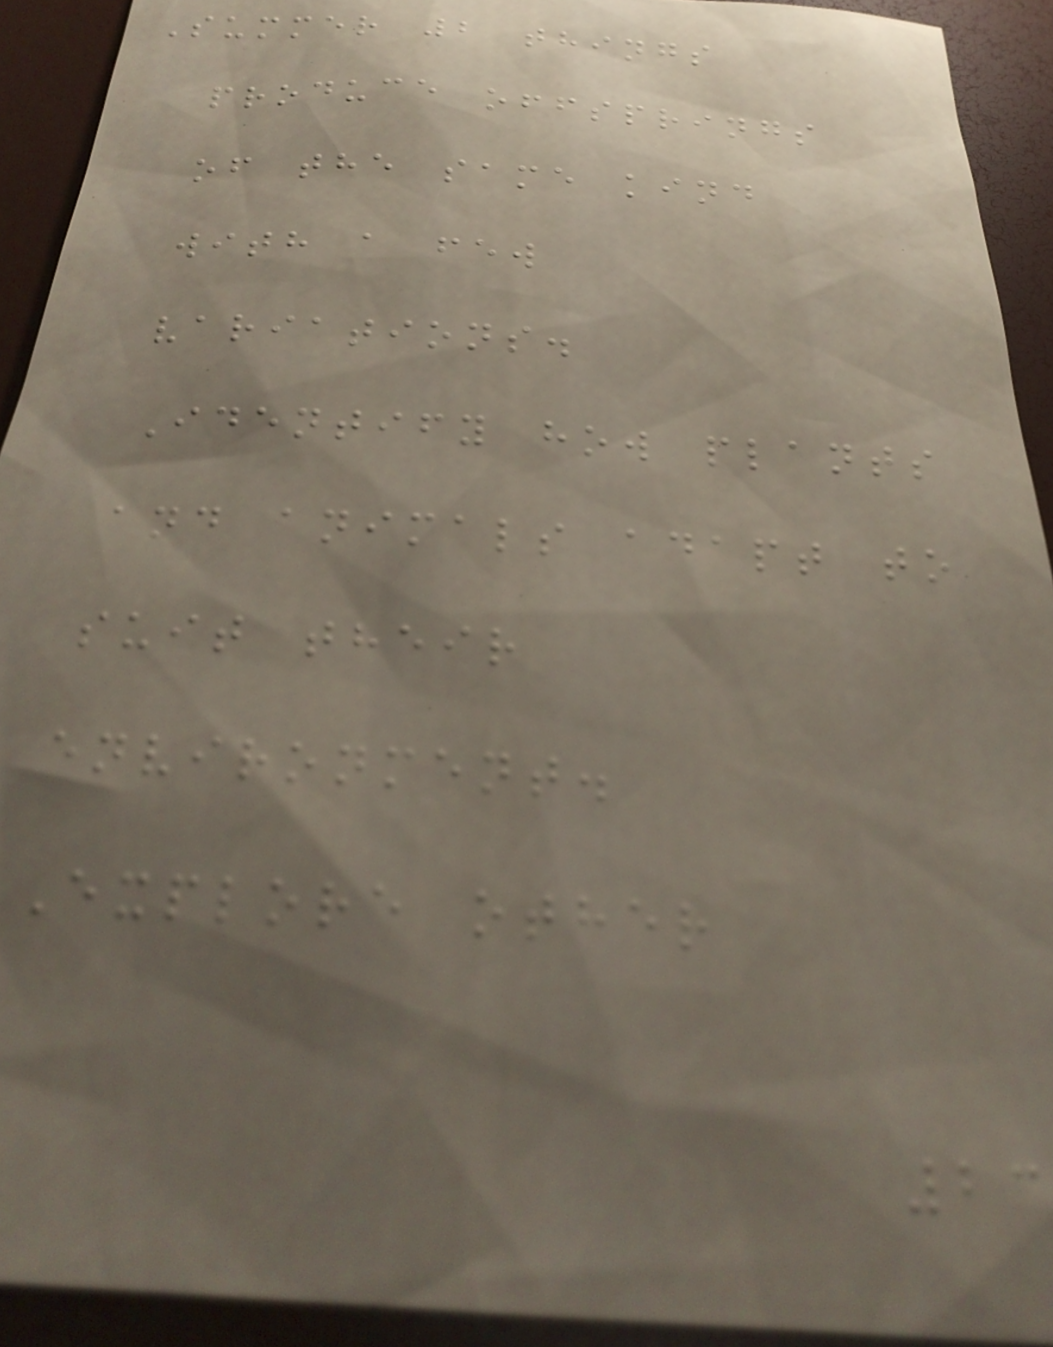Summer 2 things
produce offsprings
of the same kind
with a few
variations.
Identify how plants
and animals adapt to
suit their
environment.
Explore other
23
